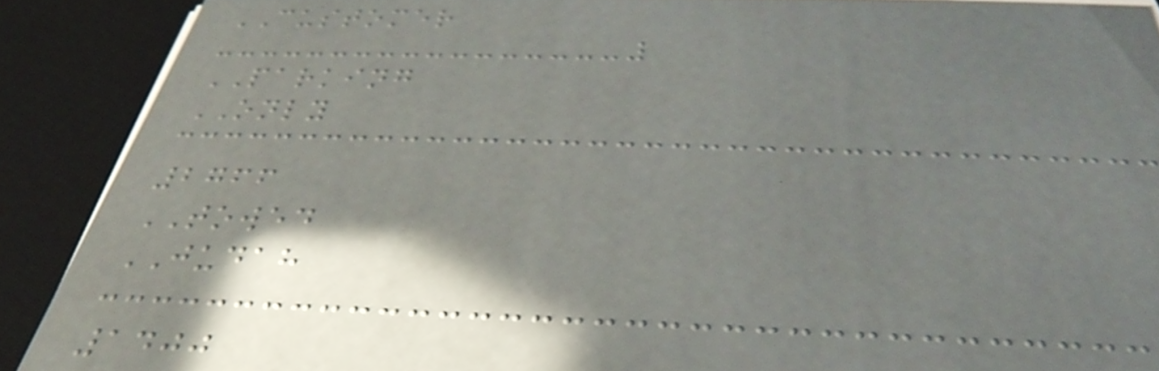CUSTOMER
PARKING
ONLY
2766
TOWED
JUDAH
1400
